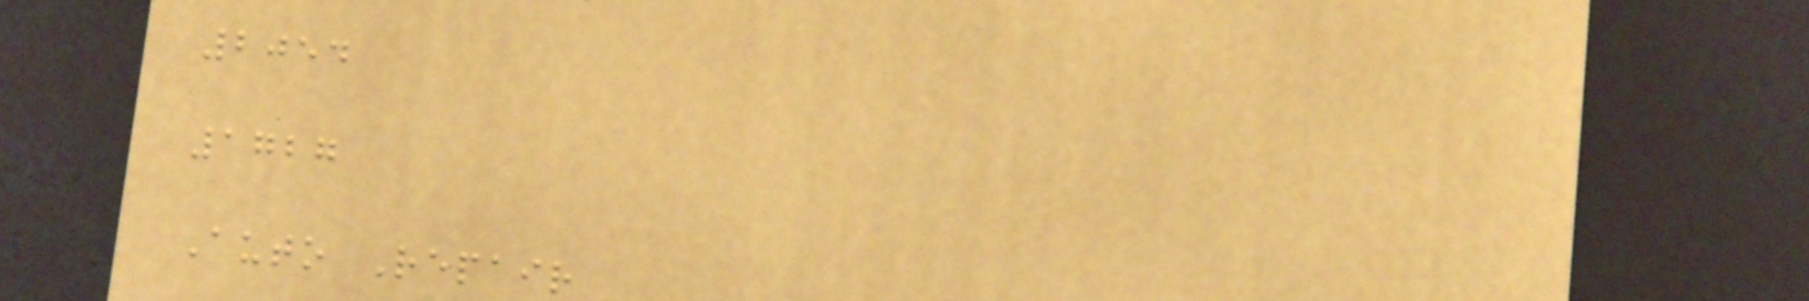2054
1727
Auto Repair
